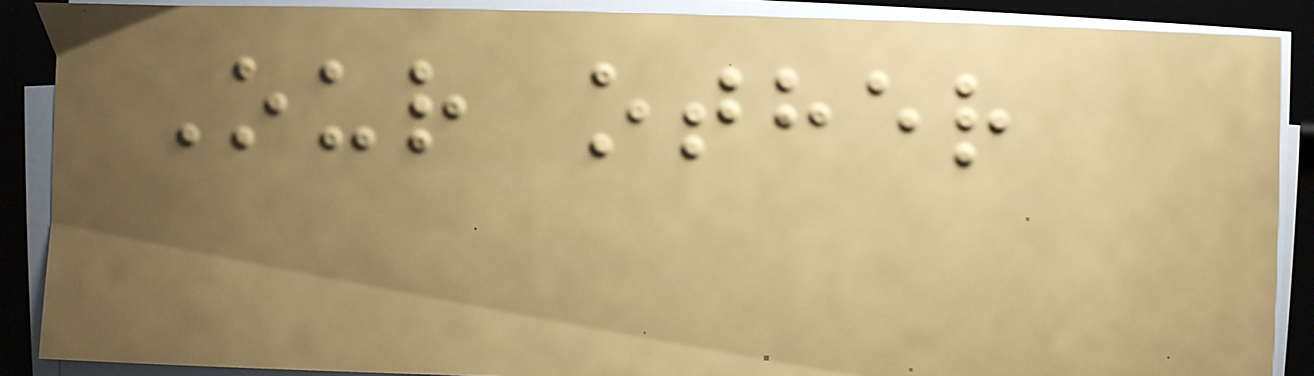Our other
